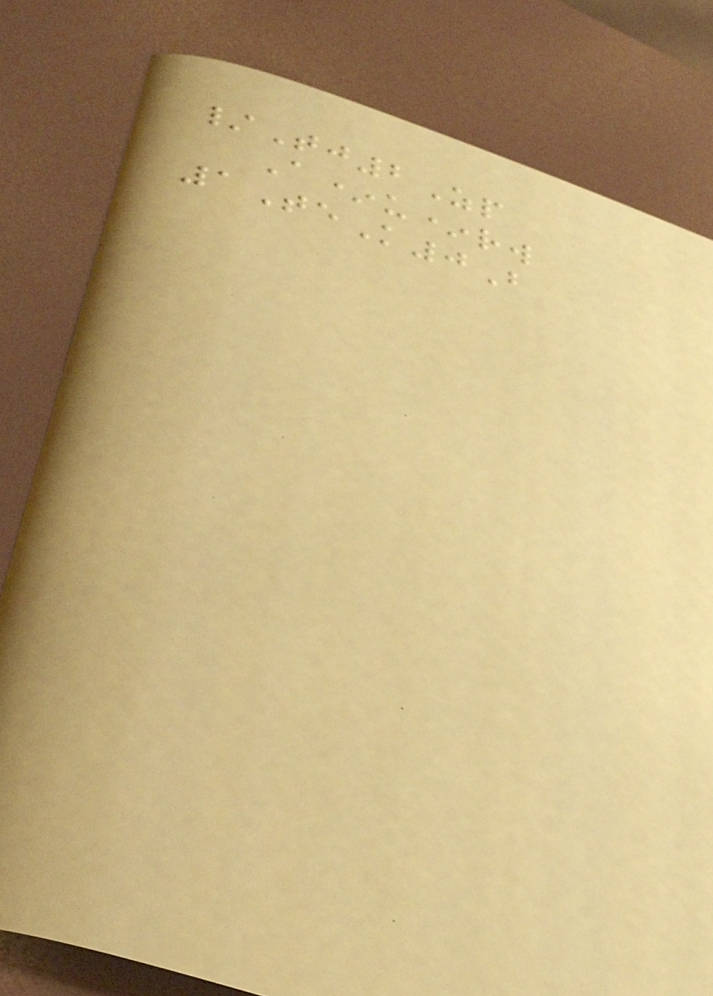/Tj2Zp
A*u*rw
1TeK0B
